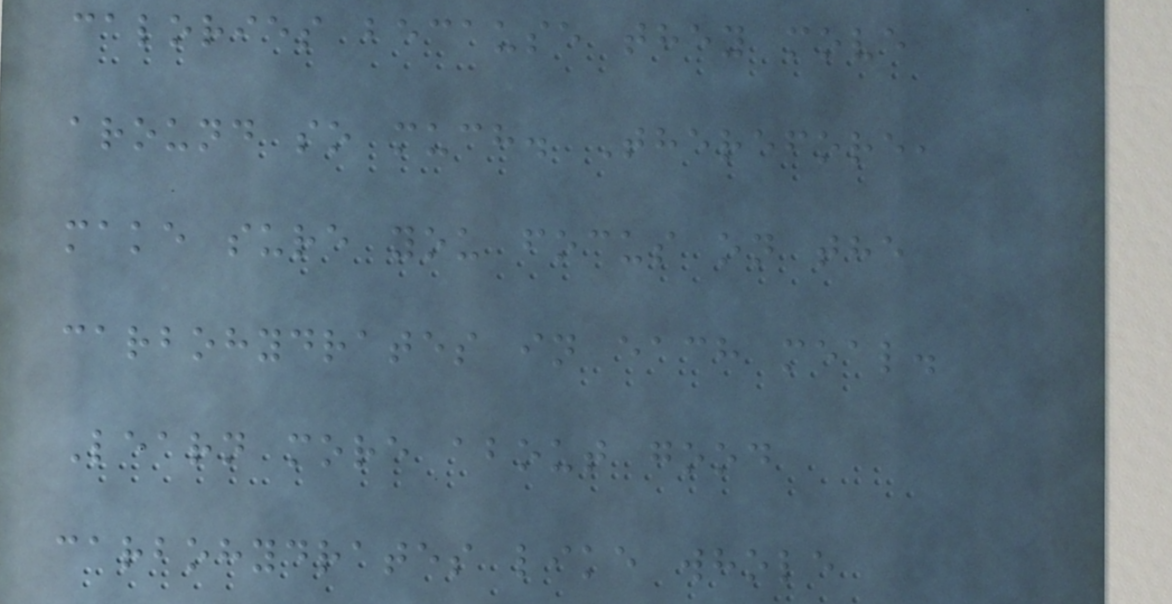calories because they move
around so much. Therefore,
make sure you focus on the
carbohydrates in each meal.
Learn more about good
carbohydrates like whole
